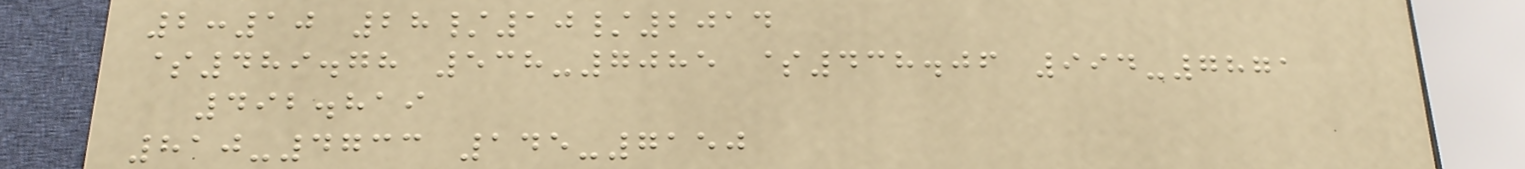2:10 28/10/2014
$489.78 538-7085 $438.06 994-7871
492.819
810-4733 145-7150
